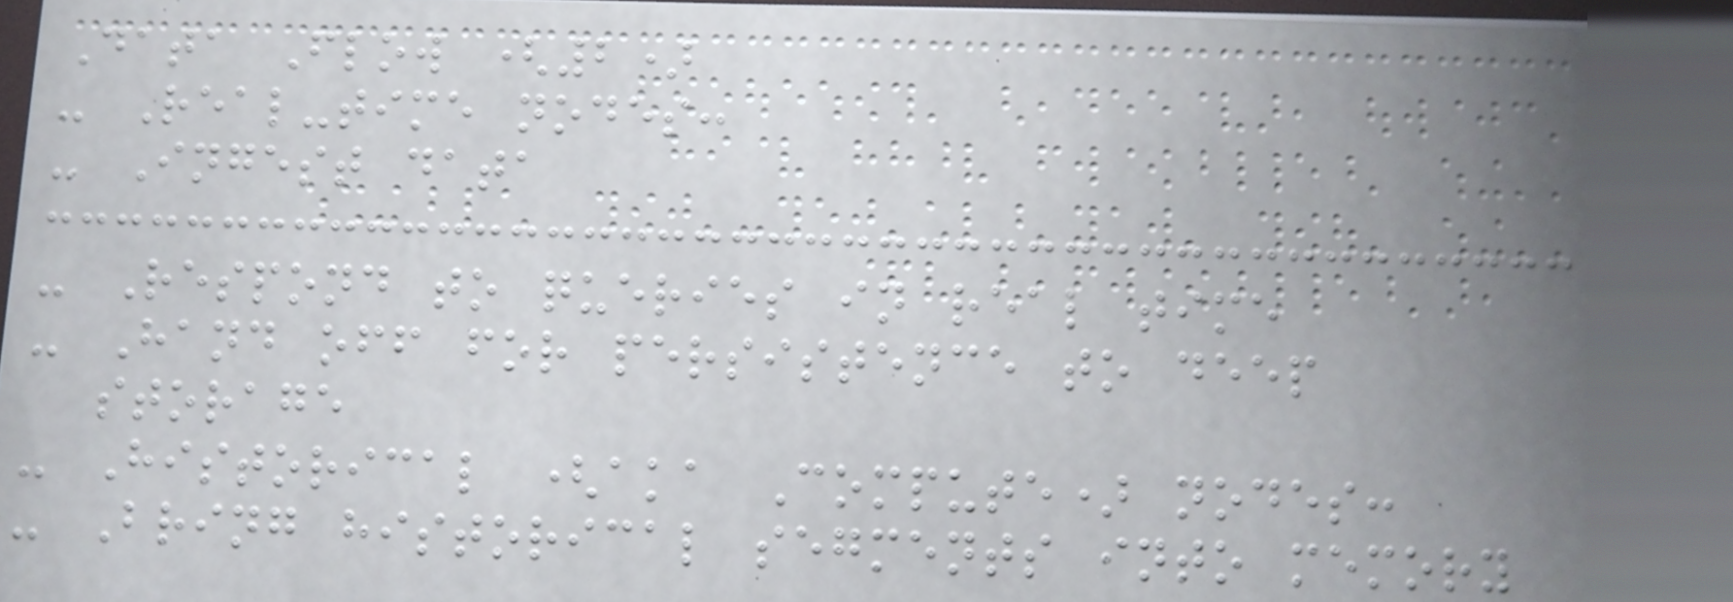Data Flow (2)
- Real-time nodes:
- Ingest data
- Respond to queries in real time
- Hand off for persistence to deep
storage
- Historical (aka Compute) nodes:
- Bring historical segments into memory
